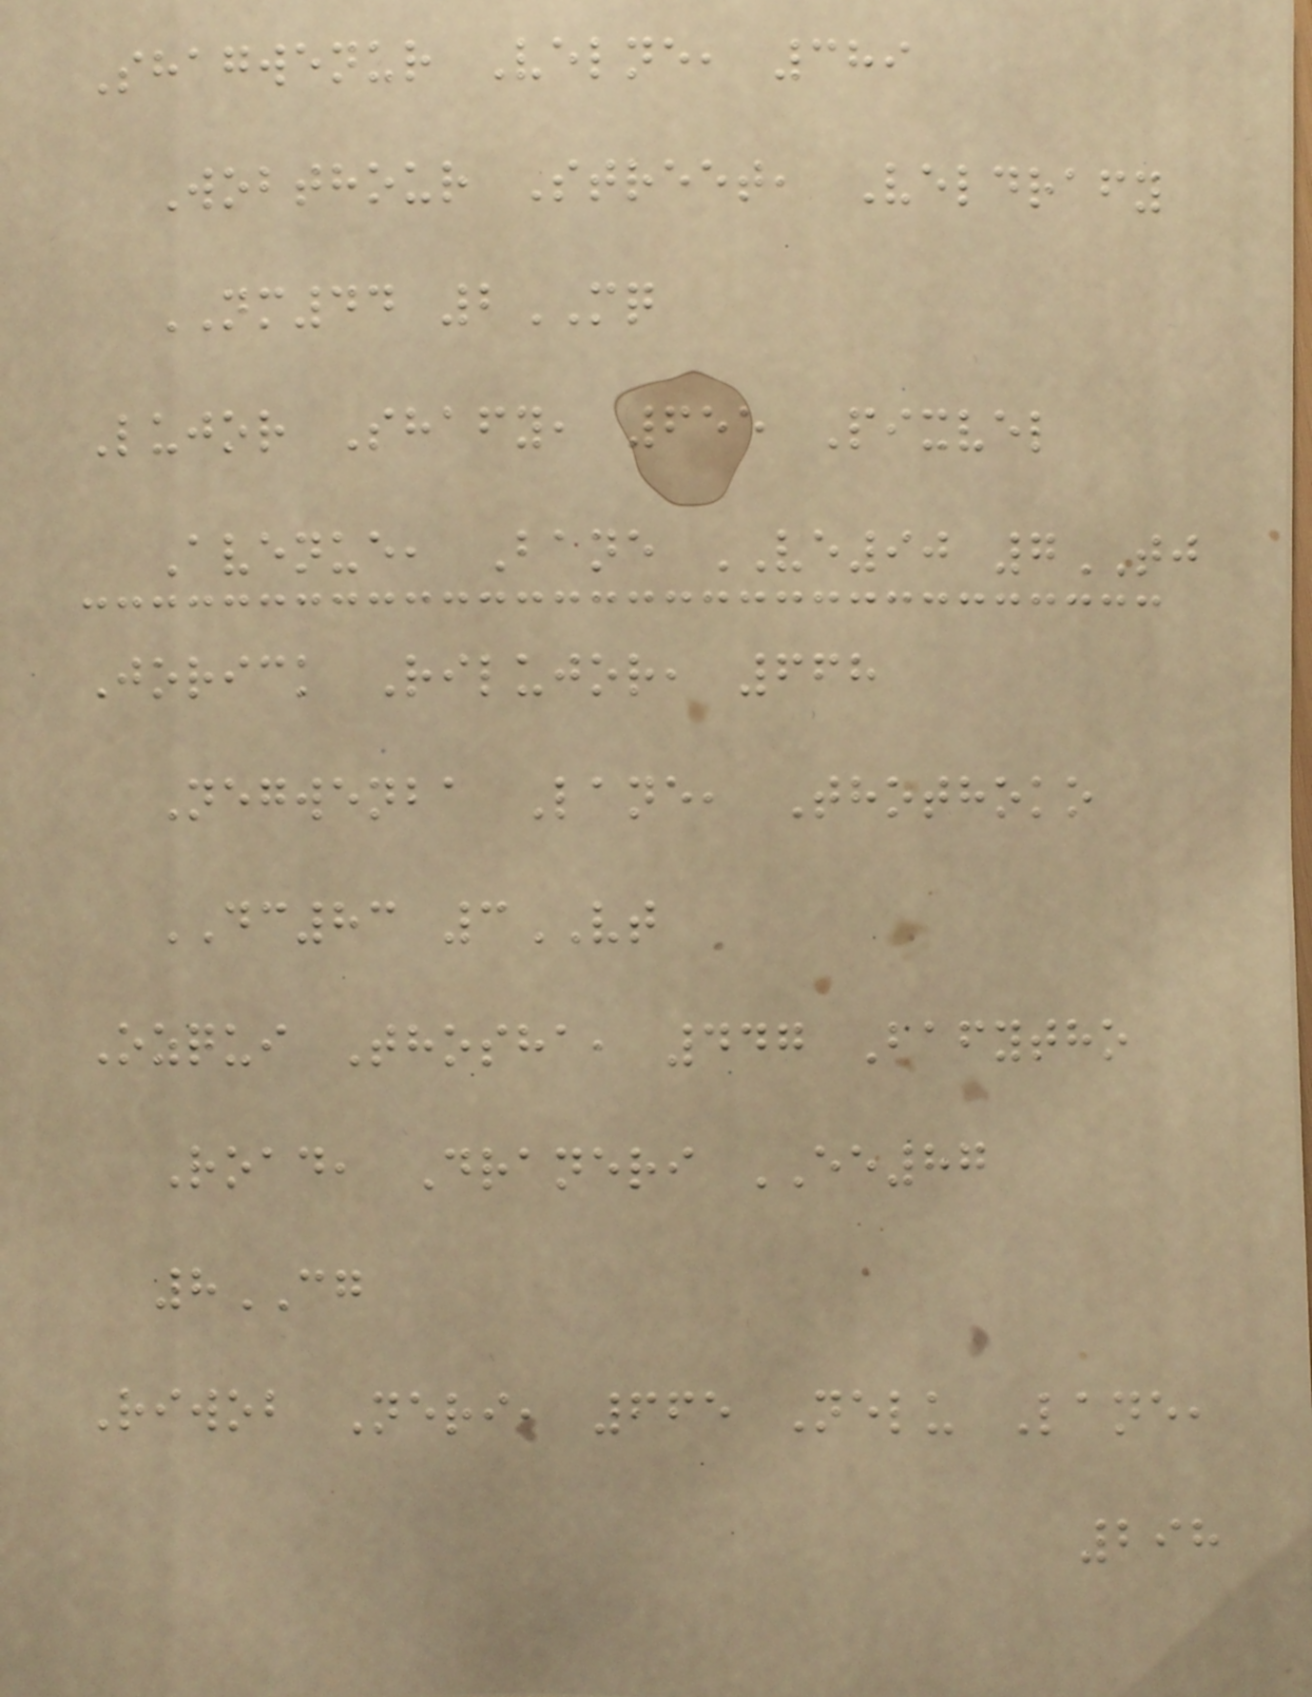Shagwenur Velne, 389
Wobthour Street, Veldrafy
NM44 2MQ
Lujor Shafy, 655 Pixvel
Avenue, Bane VE90 7TJ
Jorick Rilujor, 668
Negwenba Lane, Thothoko
DC83 3VT
Ozqui Thosha, 447 Bafytho
Road, Draneri EE87
8CG
Riwob Neri, 665 Nelu Lane,
298
